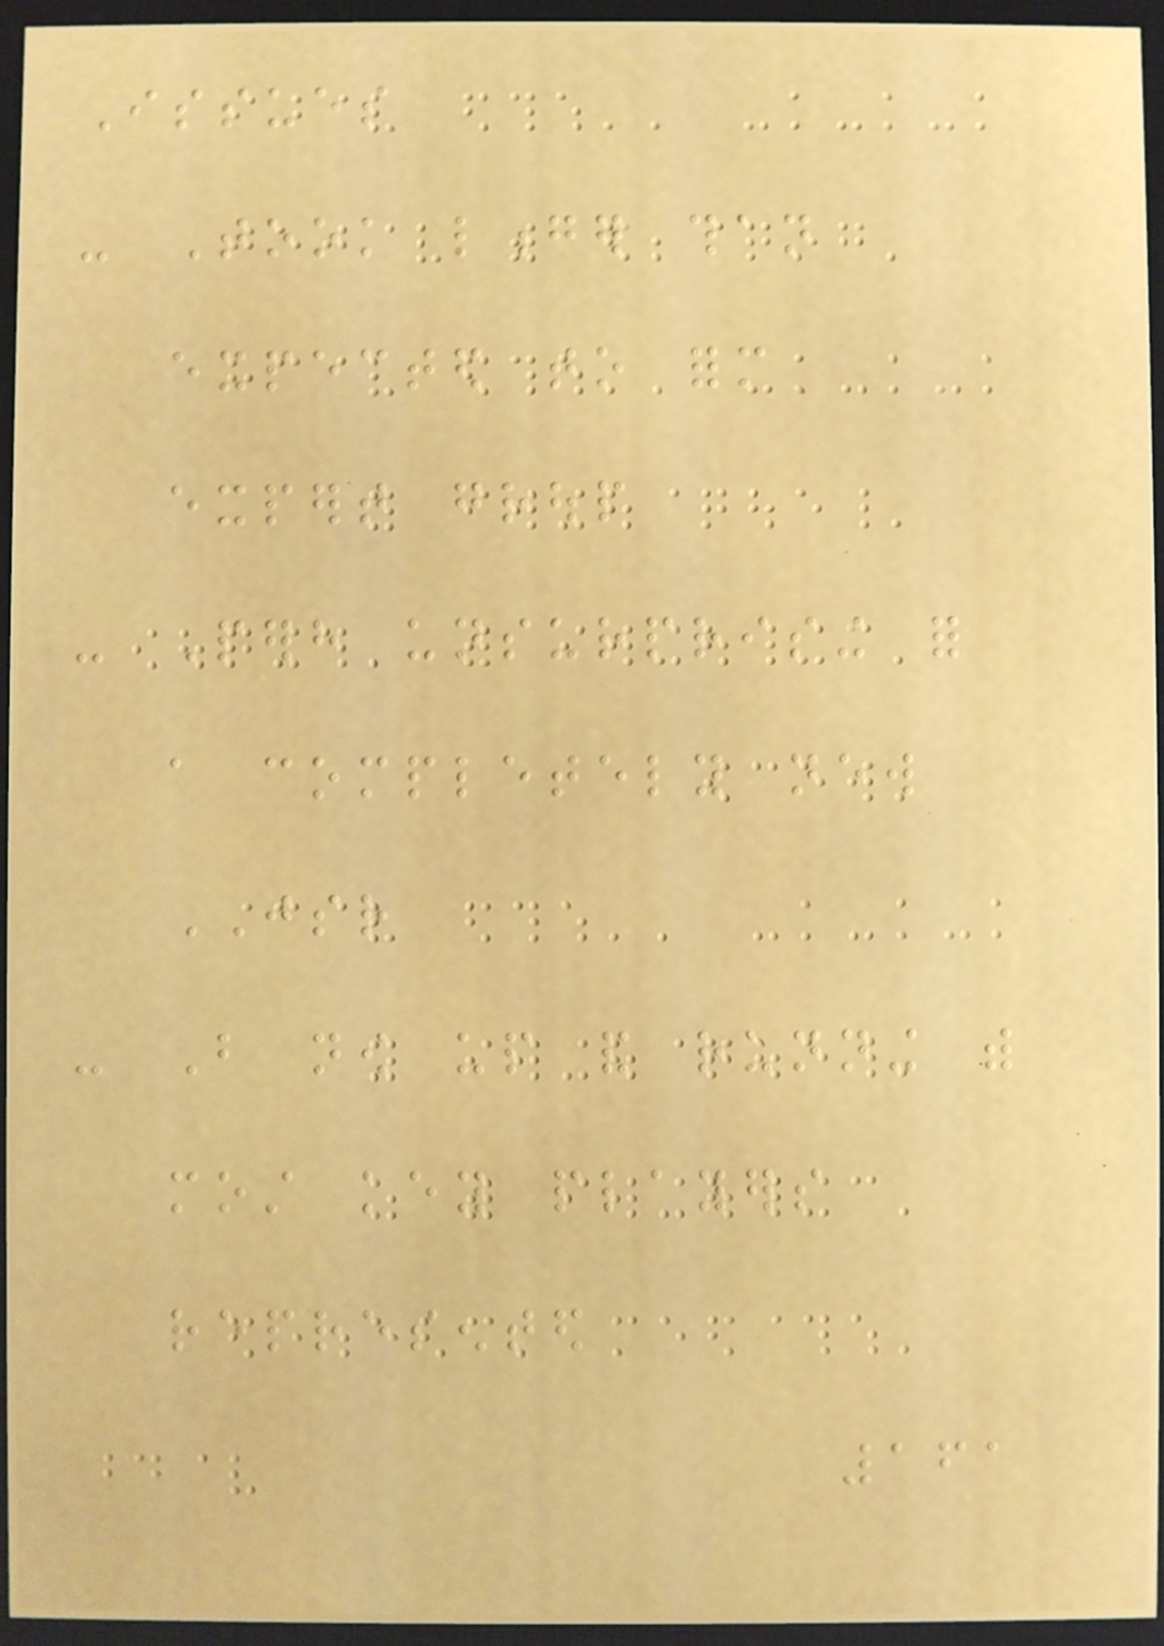Issues
- Took longer than
expected to form
expert group
- Perhaps unsurprising for
a completely new
JSR
- But now up and running with
most key players
represented
161
